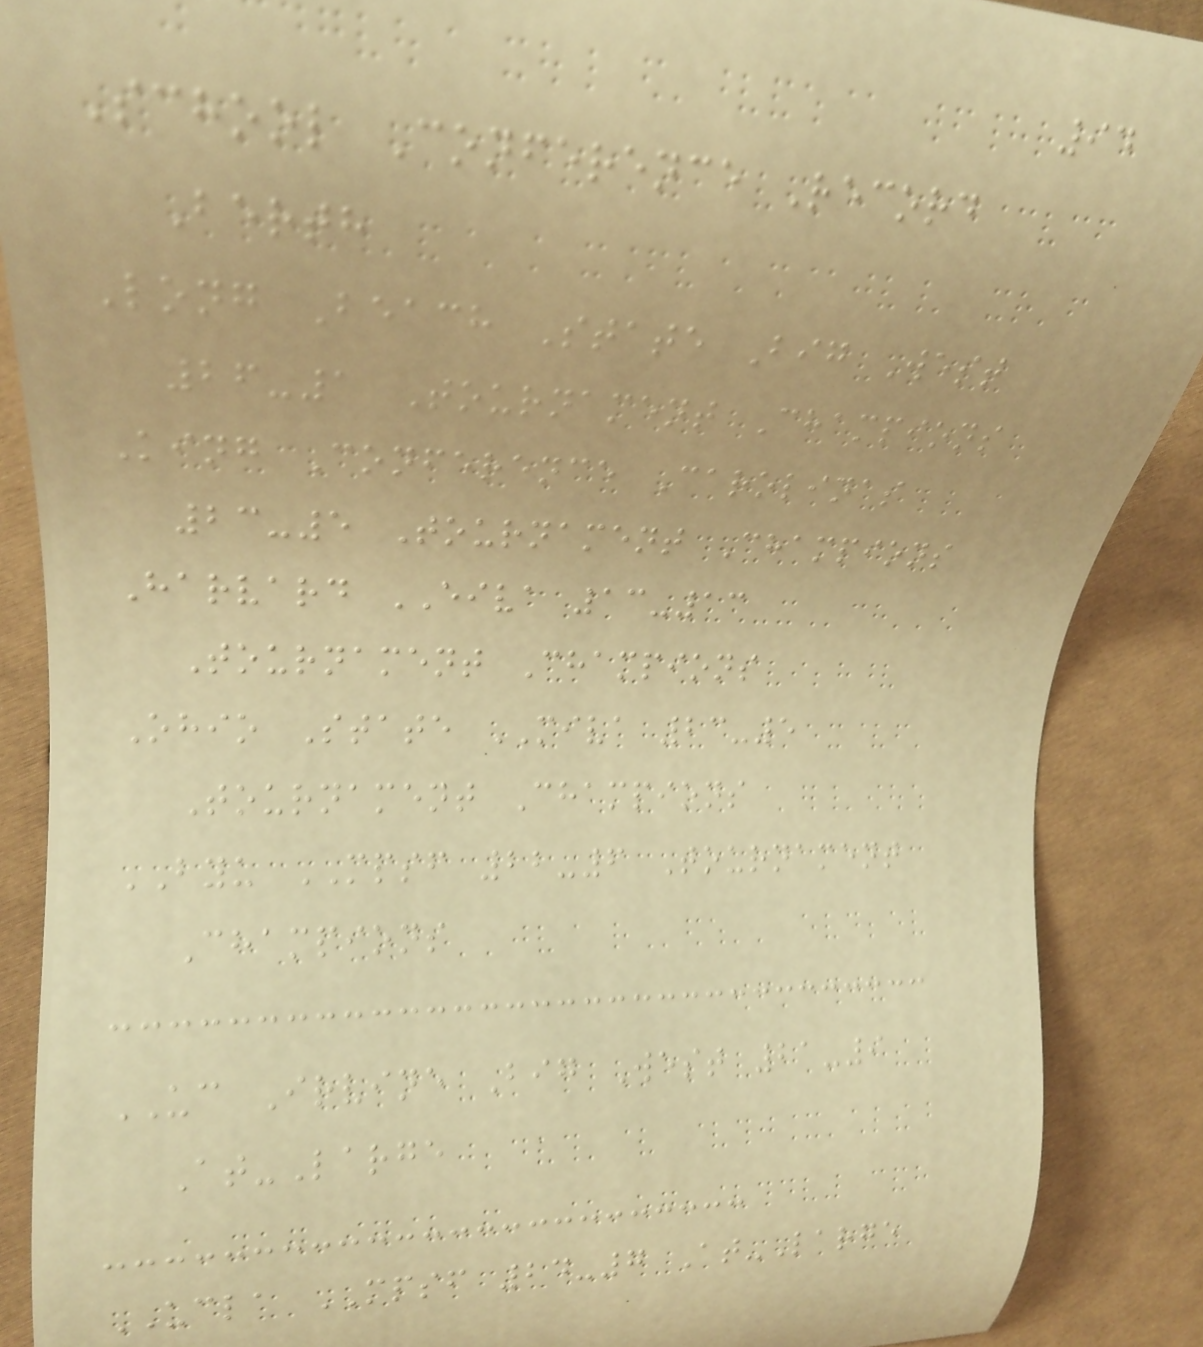94
School Conference Record
Berth
Long Beach State Big West
26-1 Tournament Champions
King Conference Carolinas
23-5 Tournament Champions
Harvard EIVA 13-13
Tournament Champions
Ohio State MIVA 23-5
Tournament Champions
BYU MPSF 22-6 Tournament
Champions
UC Irvine Big West 21-9
At-Large
UCLA MPSF 24-7 At-Large
